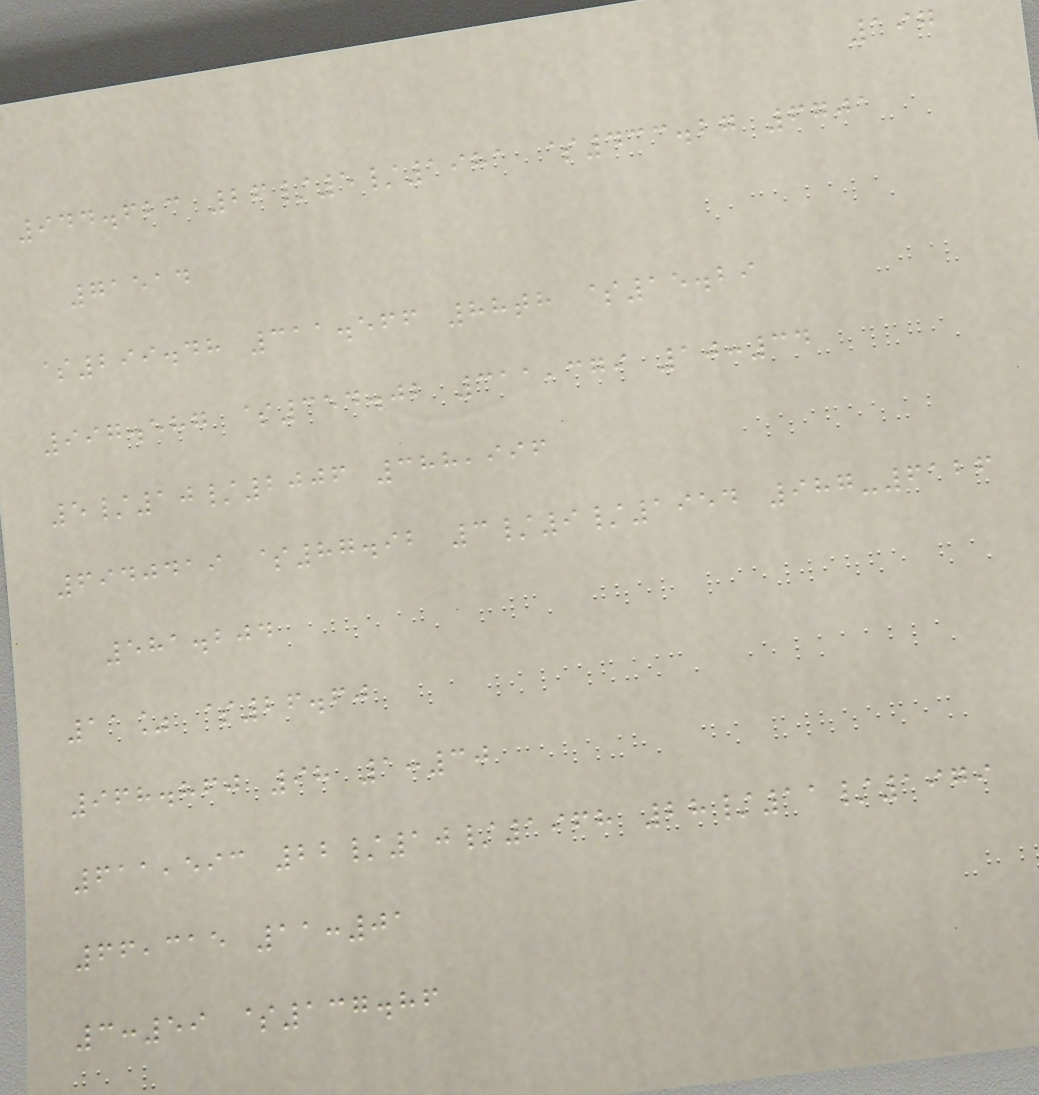197
944.623 26/5/1981 $433.27 6701
71514
$299.48 311.566 88th $15.29
997.587 $354.02 311,379 10:34
5/10/2006 388,996
6940419 $87.92 3/9/1954 987-6126
581.204
11% $26.60
968.860 98 1:30
611,593 22/10/1968 28/11/1979
66,315 11:01
3:59 $137.86
